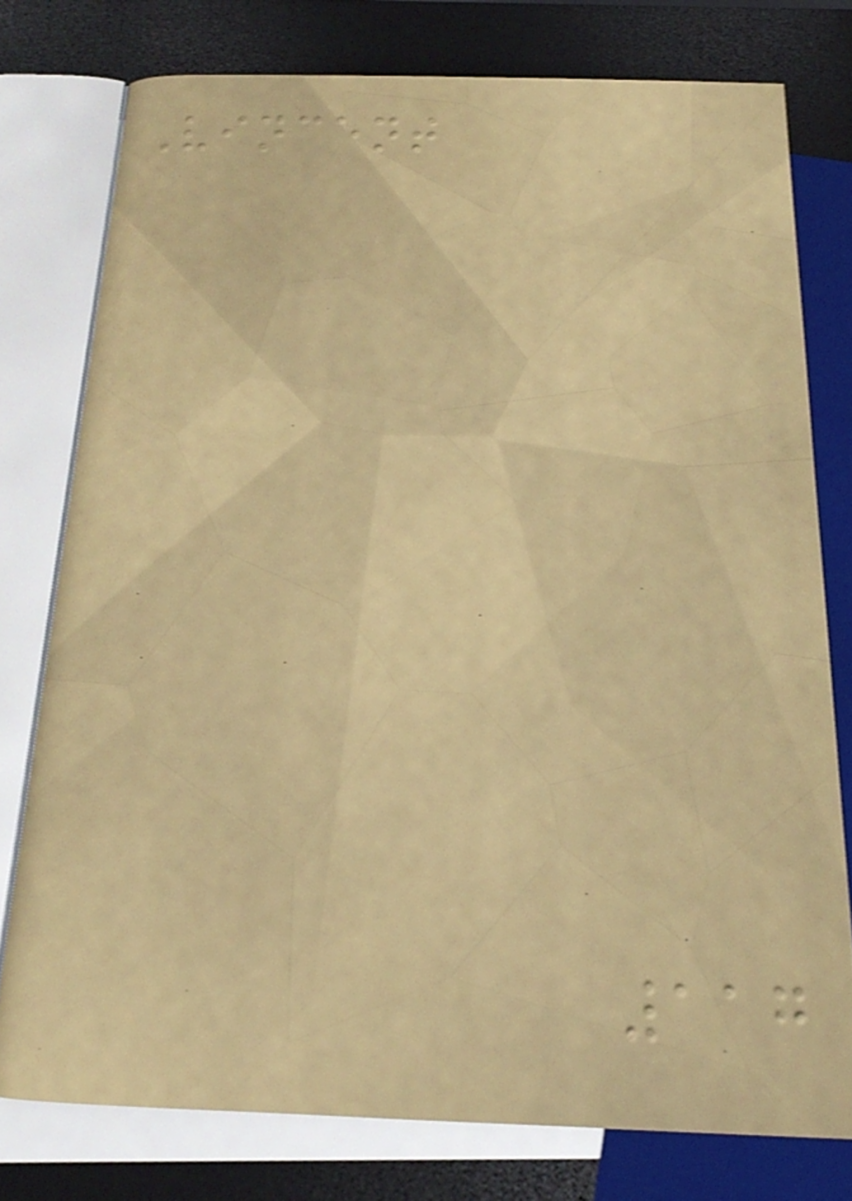Vincent
117
